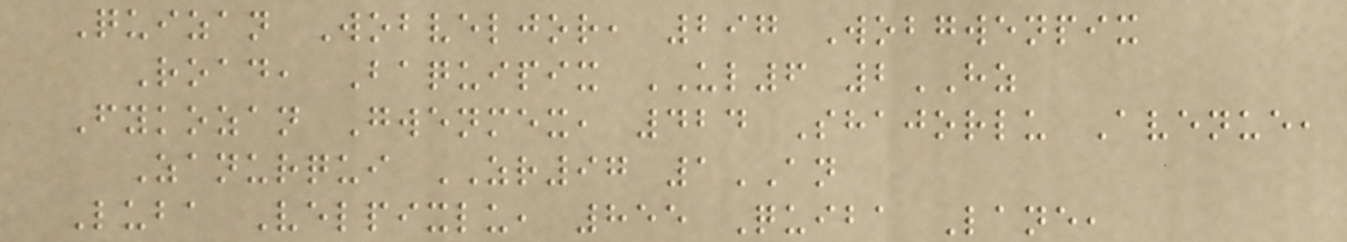Quizan Wobveljor, 297 Wobgwenpix
Road, Baquipix UL6 2HZ
Fykozan Gwenmex, 424 Shajorlu Avenue,
Zanurqui ZR97 1AN
Luba Velpixlu, 855 Quiba Lane,
